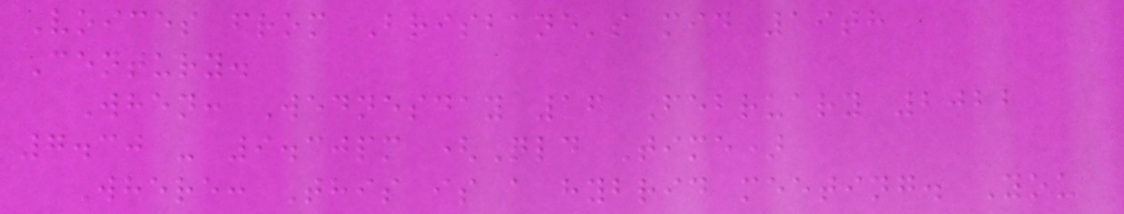Voices from Brisbane's mid 19th
Century.
When: Wednesday 16 February 2022
7.30 - 9.30pm (Qld Time)
Where: This is a hybrid meeting. You
